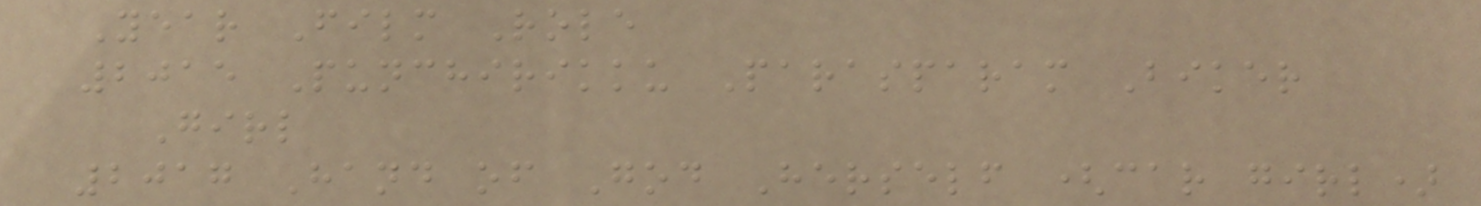Year Film Role
2015 Punchirikku Parasparam Biker
Girl
2017 Hand of God Herself (car girl)
